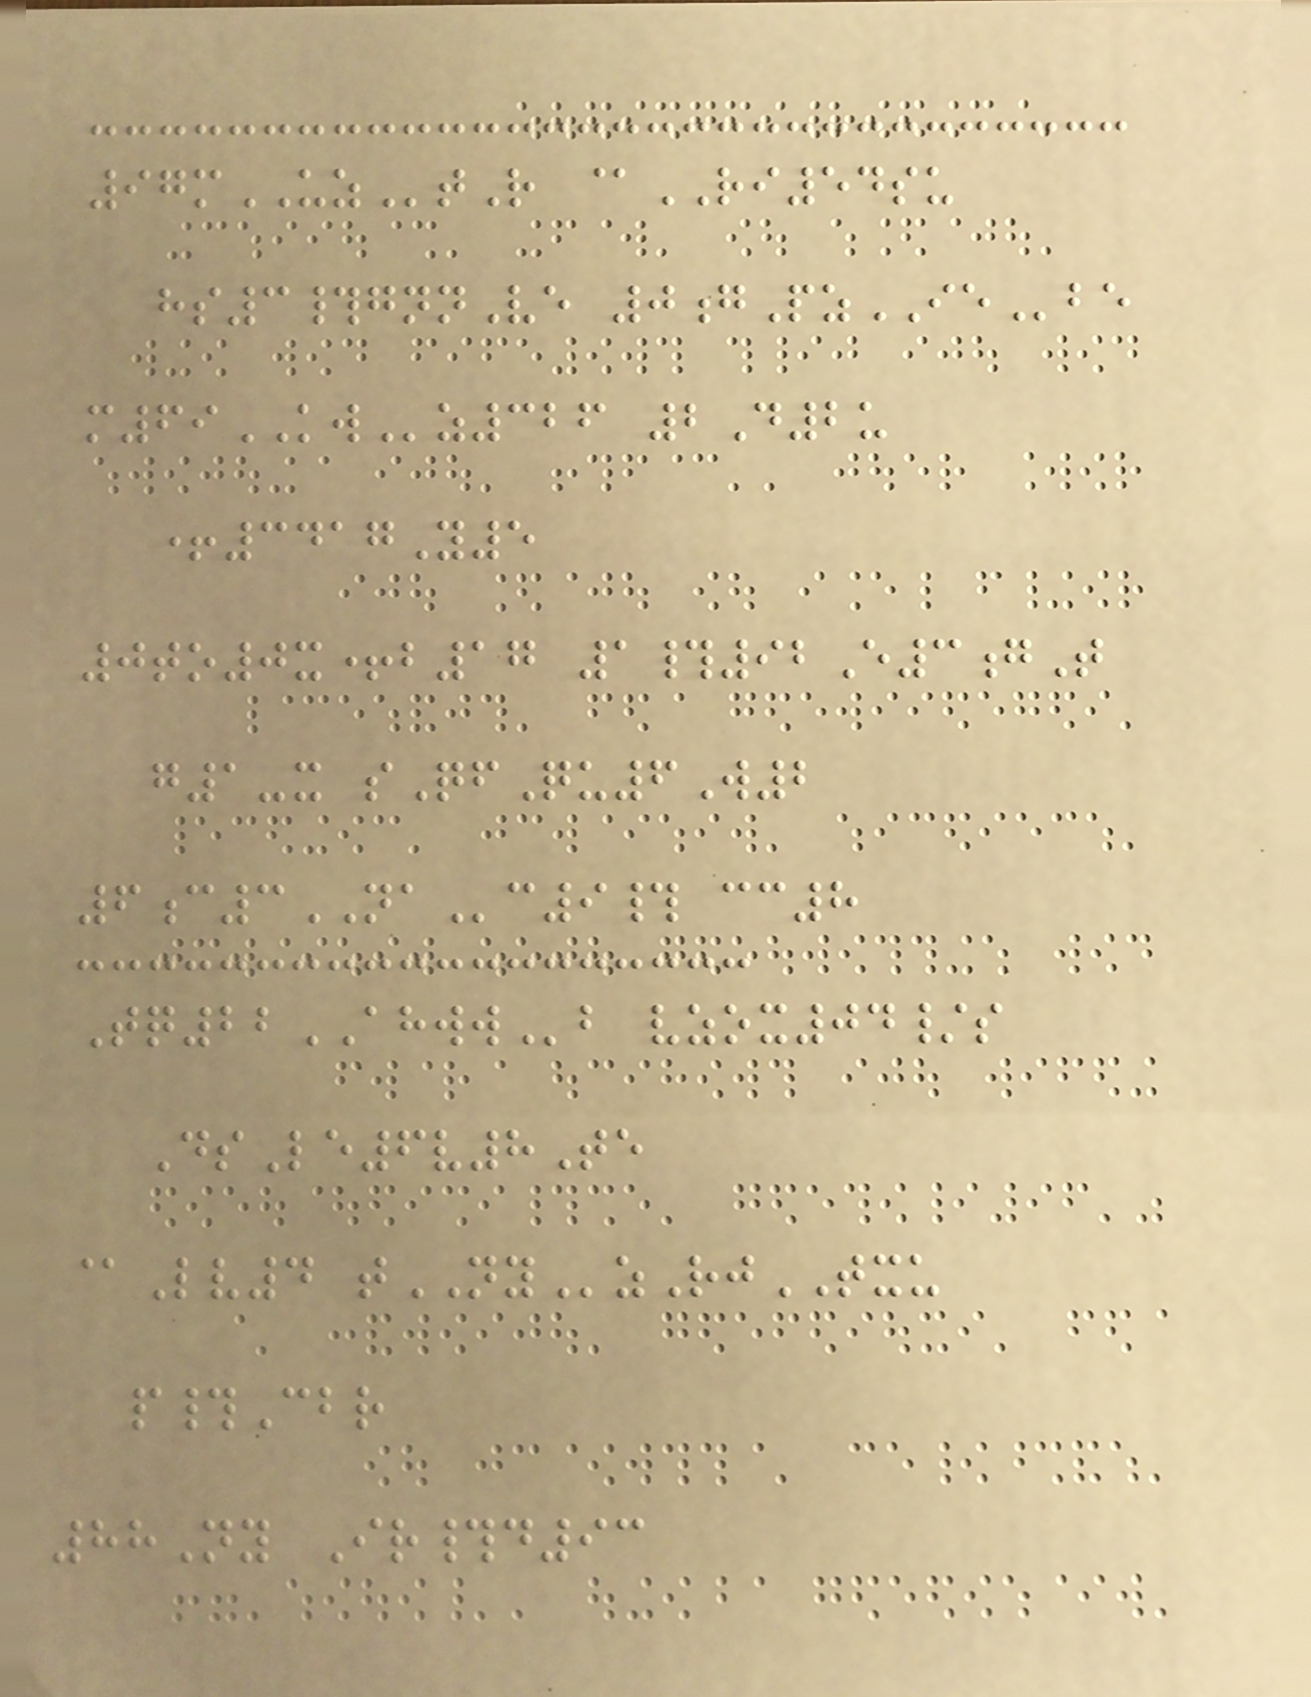97mUZtR @RI54su
hs3#gnnVe 0gPzIEbe
m69KWz326 2D2u
+3417Y5
0to0x+b17 1#92E3gT
g1-x sQfQu6W2
6c3NAc9# cc8
Tq22AHWWb vzox04/s
DsLe6v8Te
@Lv4 tNYzRjTXU
p#Cbr
88Ny Ir#d93
